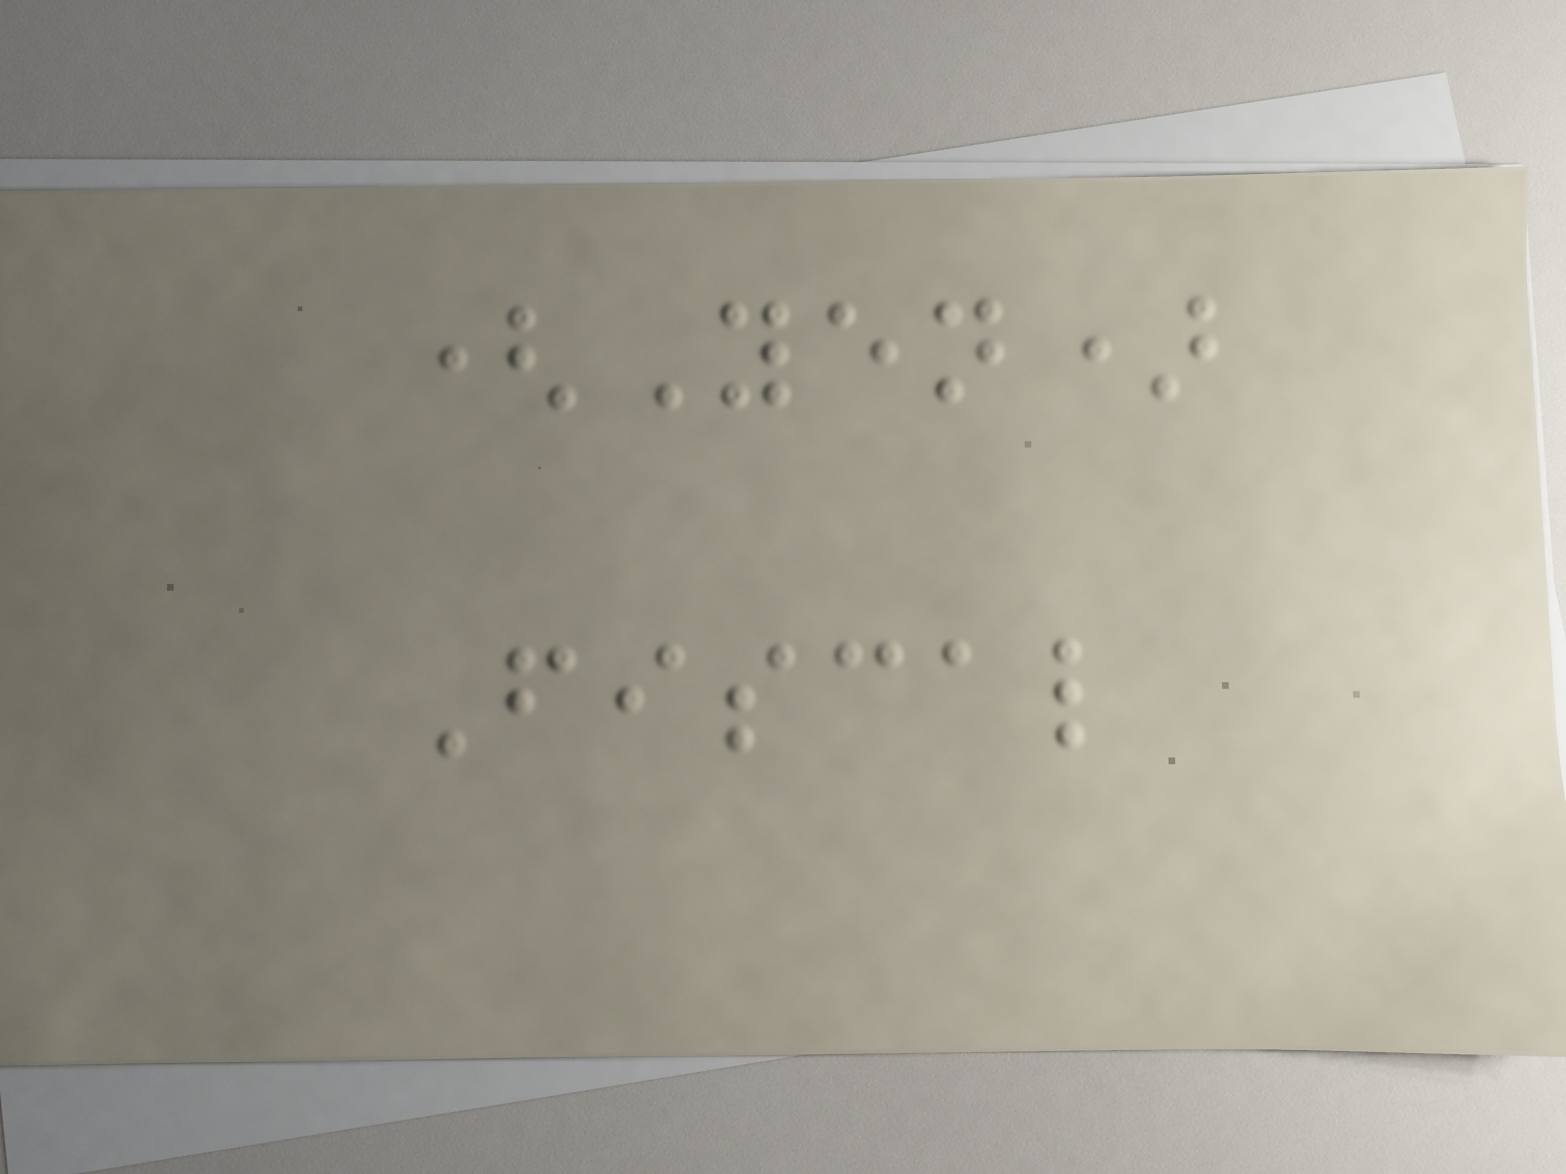(Yen)
Fiscal
